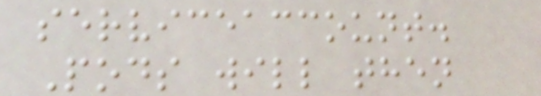serviceaccount.
Pods will then
